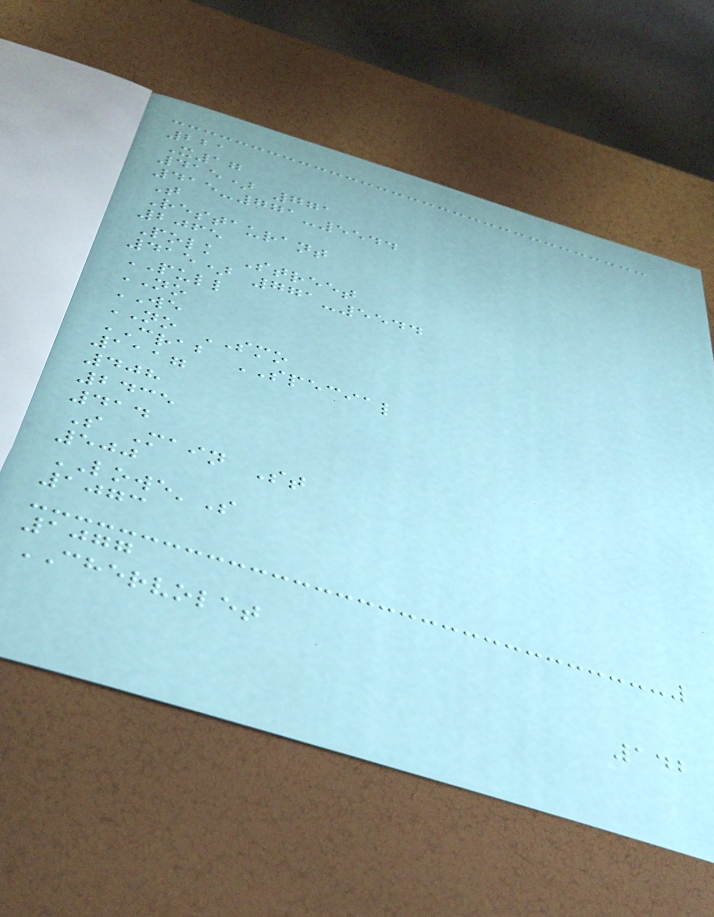221
X17
415) 771
415-771-5544
T
Restaurant
2065
Polk Street
415) 771-5544
PULL
NO
WE
NO SMO
CRAB SPECIAL
1117
408
2435
414
S Main St
500
LOWE'S
1073
1077
CHERVOLET
142
